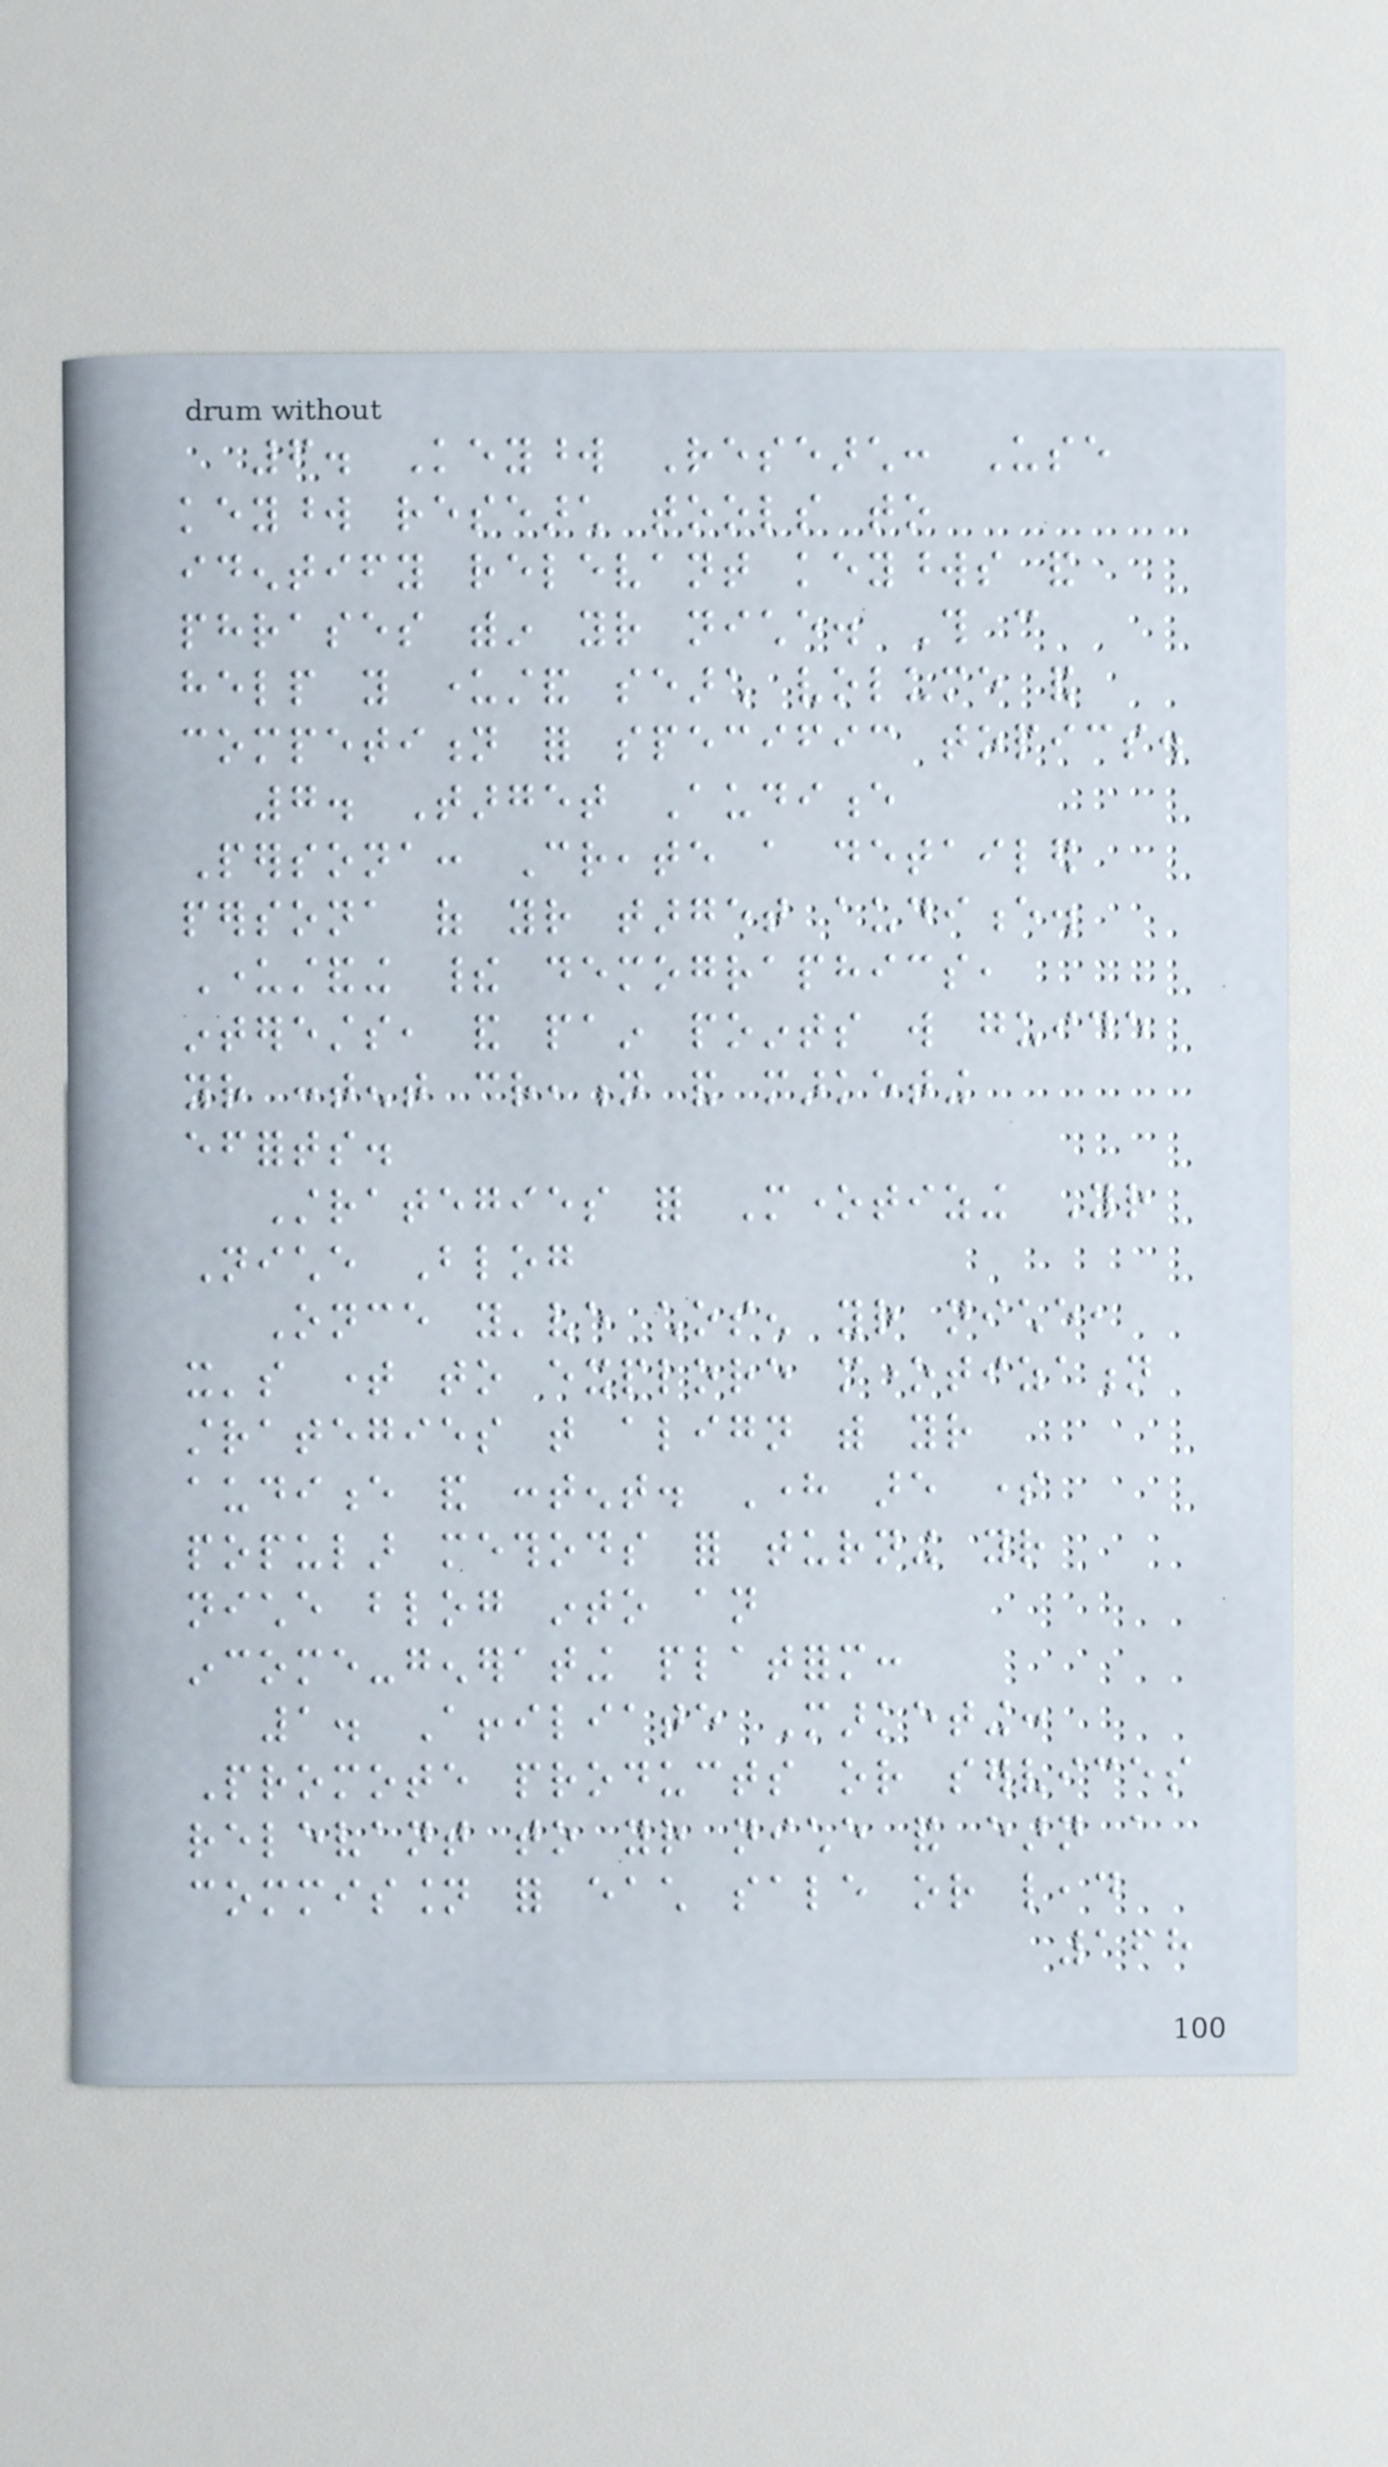6. Keyword Research: Use
keyword research tools to
identify relevant keywords and
phrases within your niche. This can
help you understand search volume and
competition for specific topics.
7. Target Audience
Persona: Create a detailed
persona of your target audience.
Understanding their demographics,
interests, and pain points will guide
your content creation and marketing
efforts.
Strategies for Monetizing Your
Niche Blog
Once you've chosen your niche,
it's time to explore monetization
strategies that align with your
audience and content. Here are some
popular methods for turning your
niche blog into an
income-generating platform:
1. Affiliate Marketing:
Promote products or services
relevant to your niche and earn a
commission for each sale or lead
168
